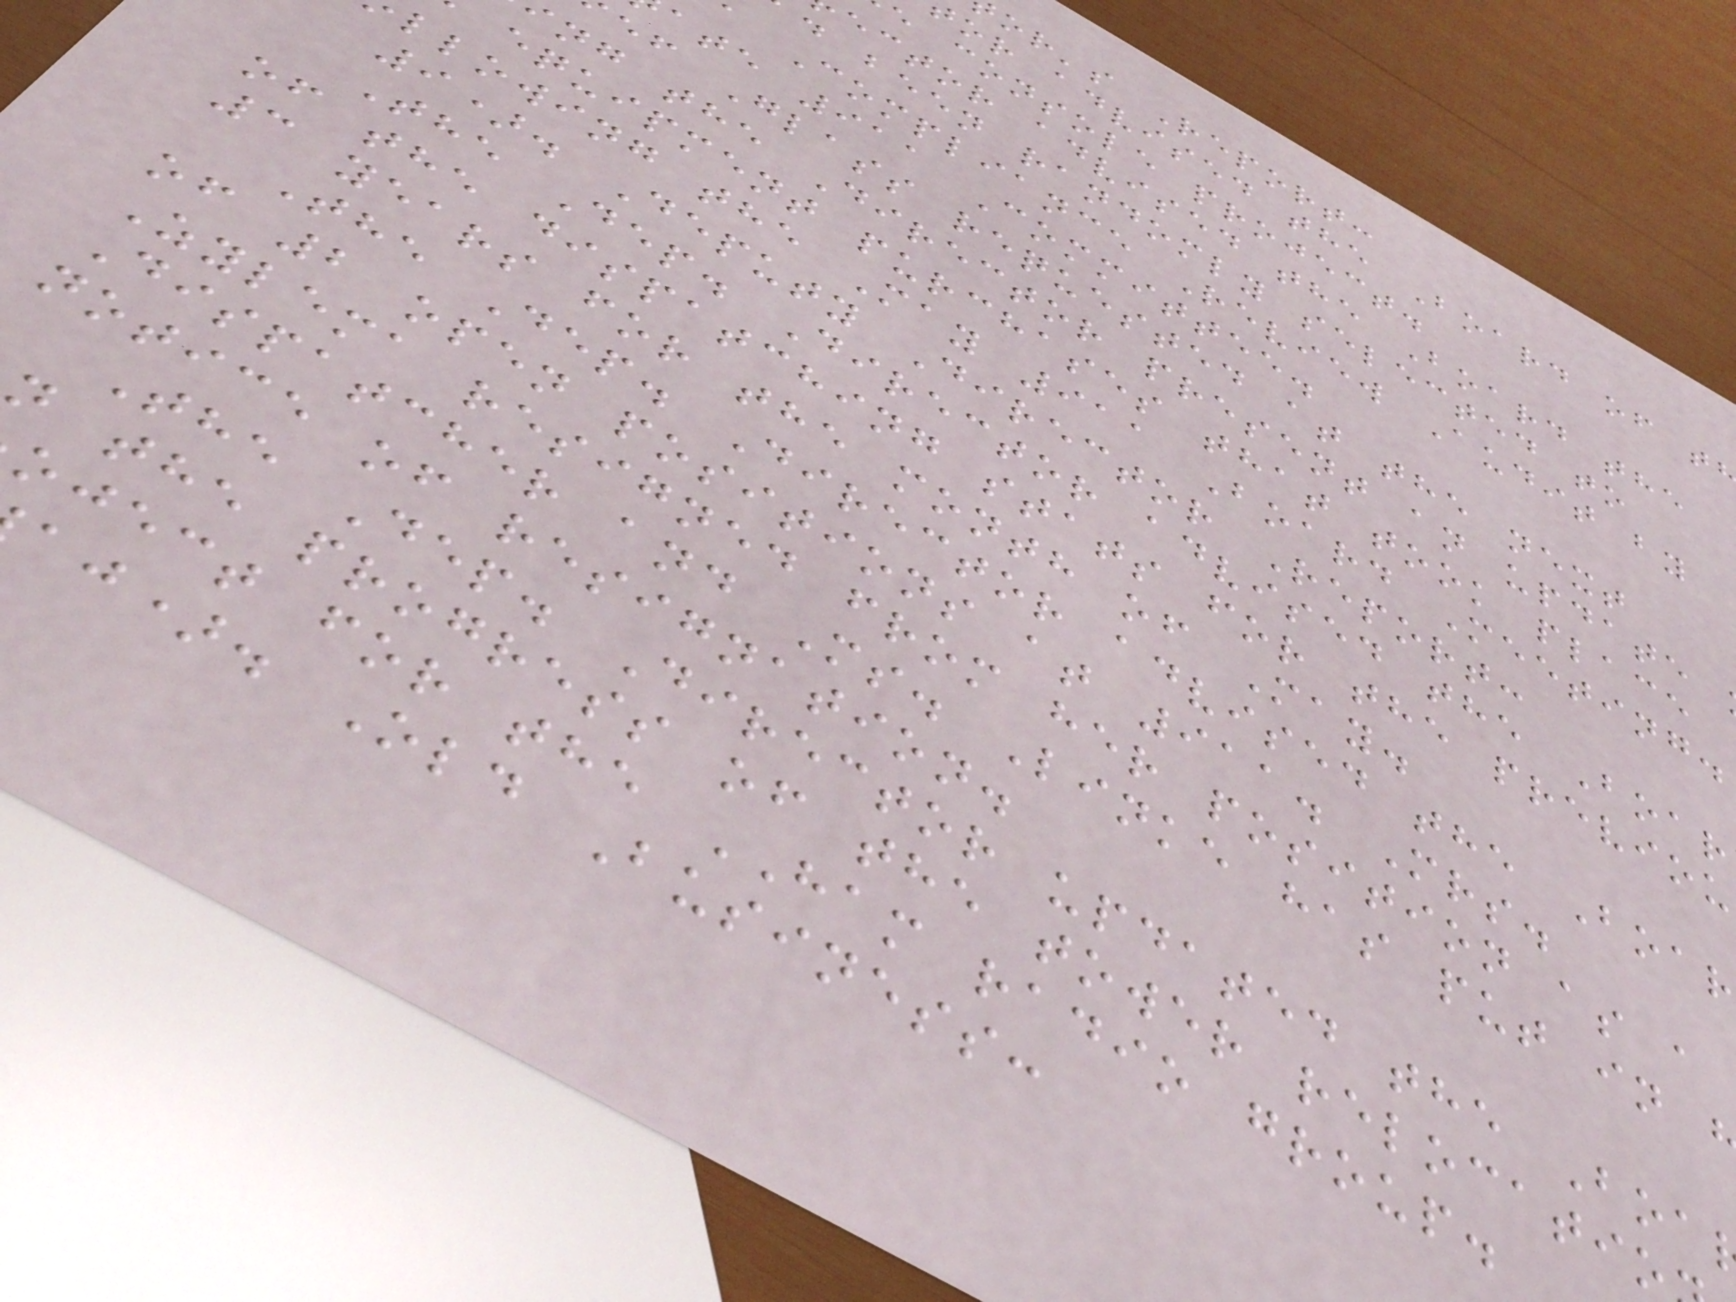or's Report:
or advised the Board of t
e console project.
ector advised the Board the
d been randomly selected to
a Compliance Review Audit by
ate 911 Committee.
ef Glass requested at the next
ng the Director present an update
equipment purchases that took place
llowing the May 911 Board Meeting.
9). Deputy Director Report:
The Dep. Director advised the Boar
of the dispatching stats for the previou
3 years for the month of May.
The Dep. Director advised the Boar
of 2 open positions at 911. Mrs.
Zylema resigned from her position as a
Dispatcher and Ms. Linke has put in
notice of resignation.
The Dep. Director updated the Boa
n the progress of the tower relocatio
oject for the HAM radio group.
aj). Old Business:
